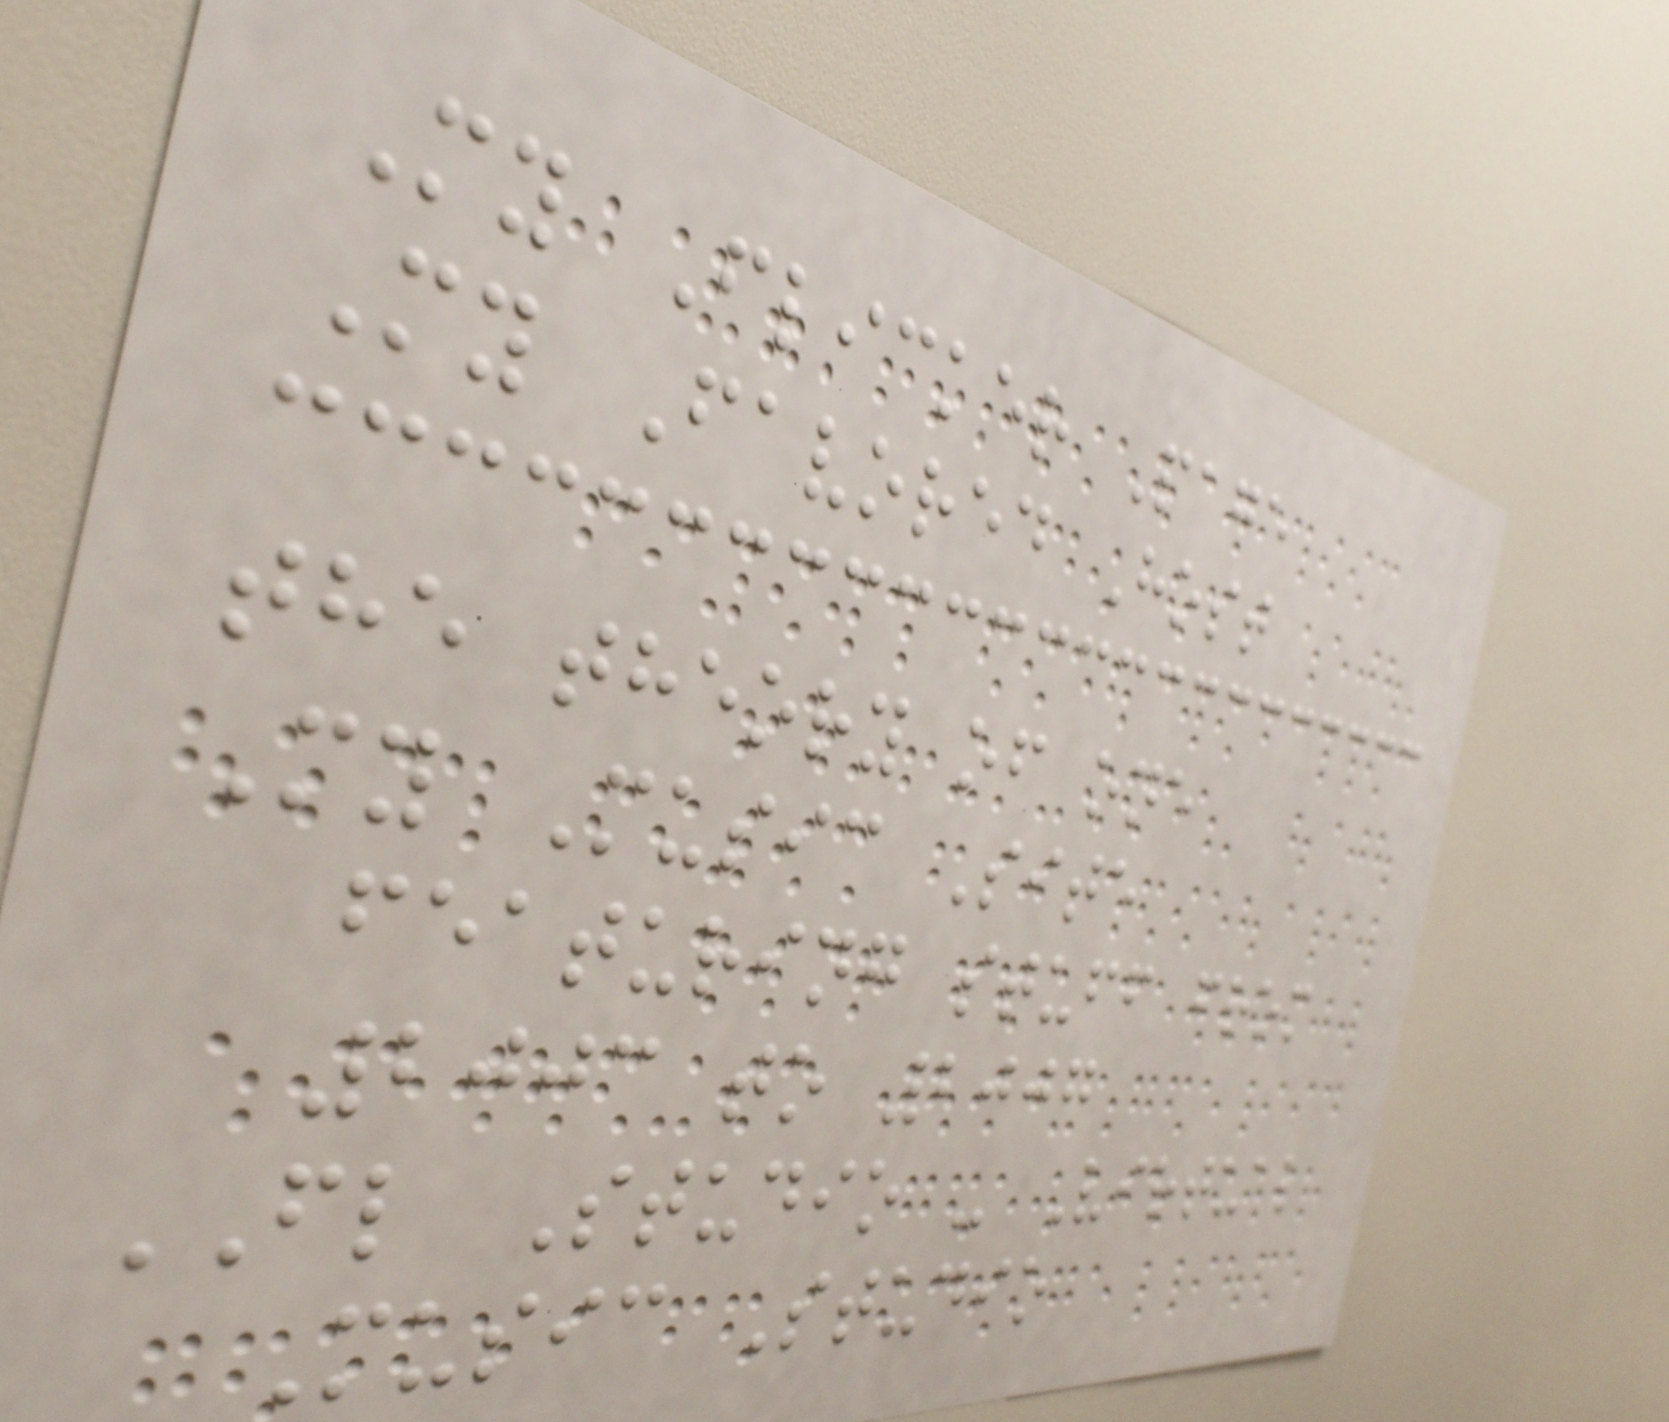My Flicker Page
My Favored Host
the theory of one
My Music Site
featuring stuff from
2003 to 2007
FL Studio - Virtual
Music Studio
